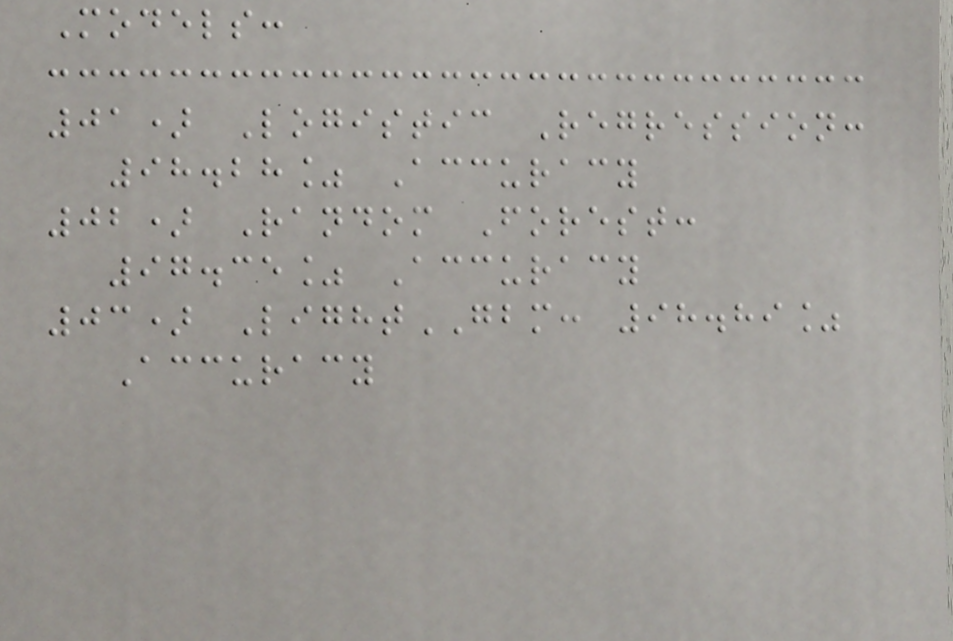Models:
01) Logistic Regression:
98.28% Accuracy
02) Random Forest:
97.35% Accuracy
03) LightGBM: 98.89%
Accuracy
